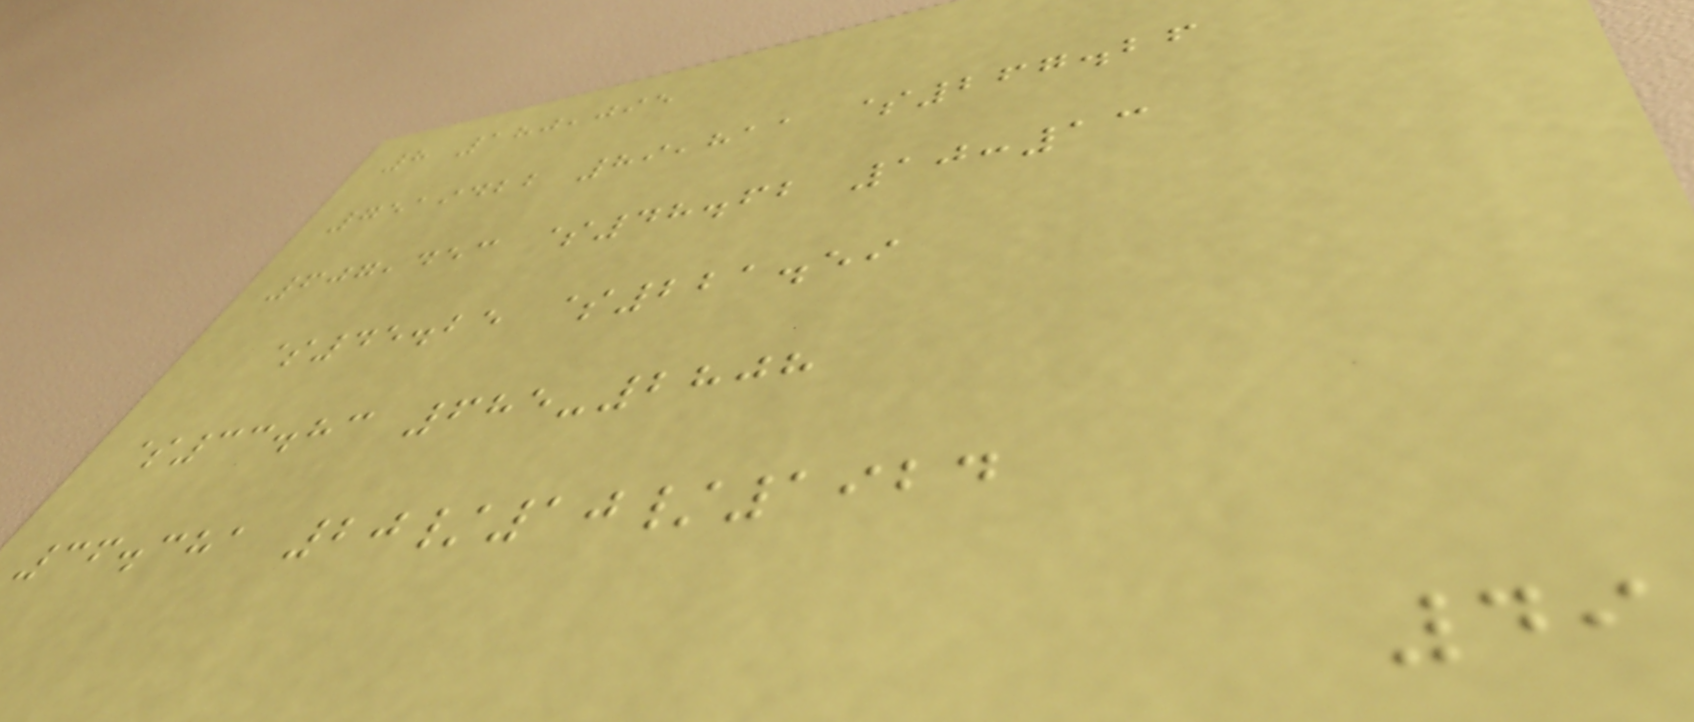8 180,095
7519422 89,811 $267.26
607,453 $48.62 10:13
$45.25 $221.59
$33.83 685-2808
36.381 20/10/1924
49
